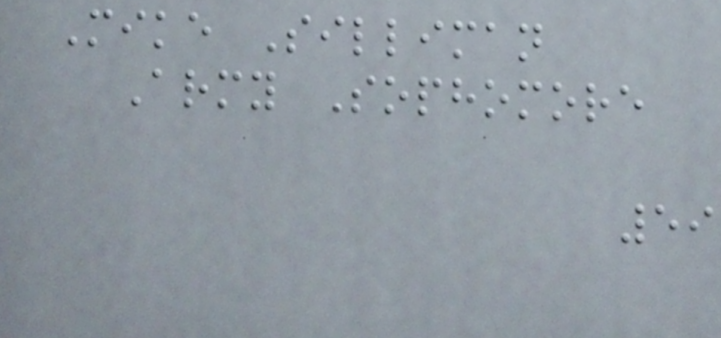Mike Silliman
Army Sophomore
59
